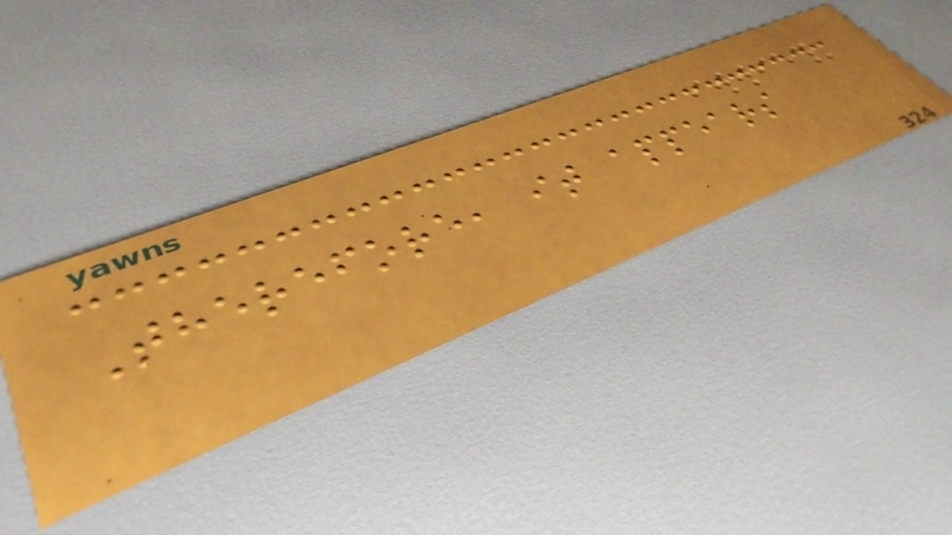Therefore, it appears
